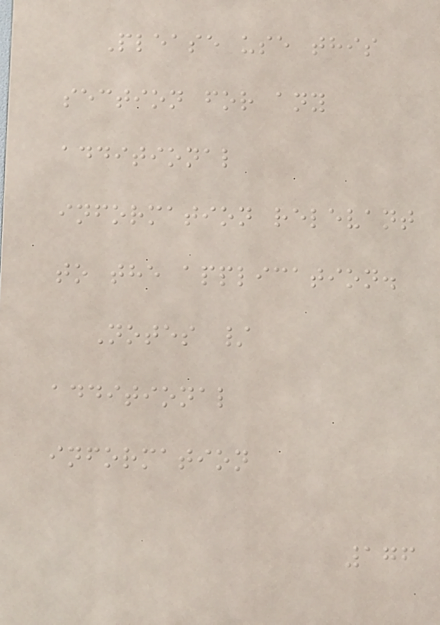Please use this
section for any
additional
information relevant
to the application.
Notes /
additional
information
176
